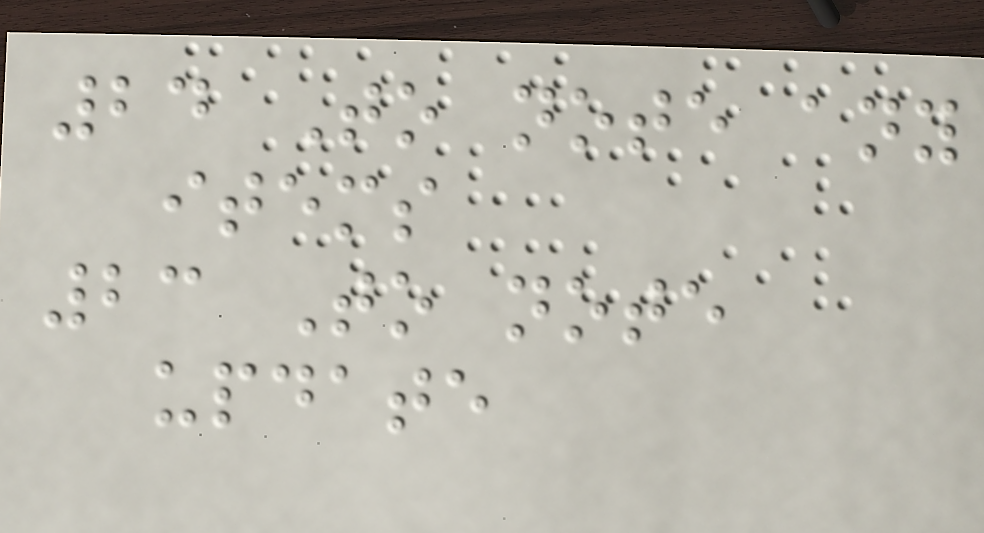24 To note any
items
23 To note
update
